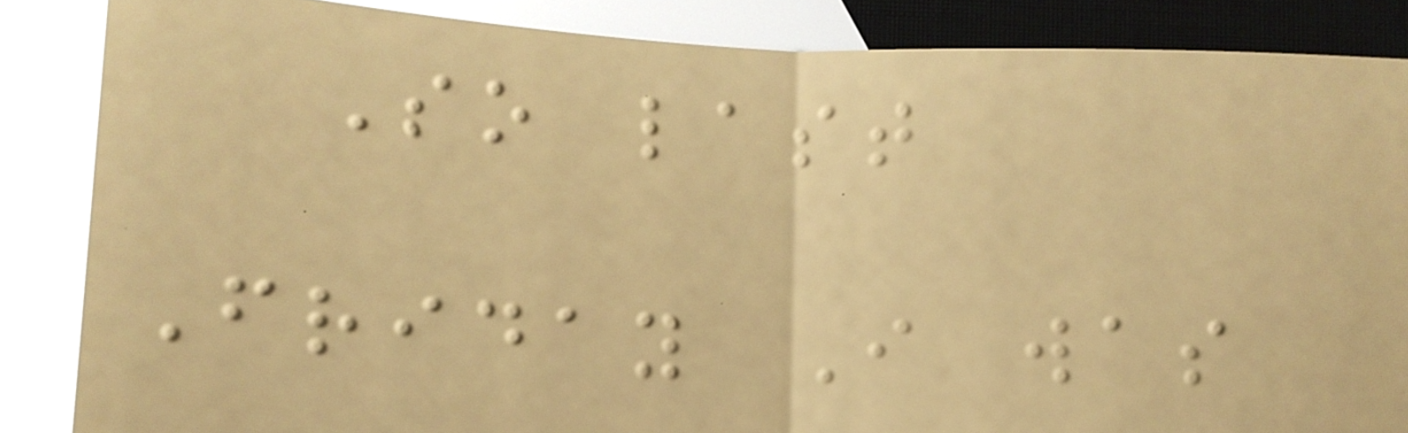So last
Friday I was
